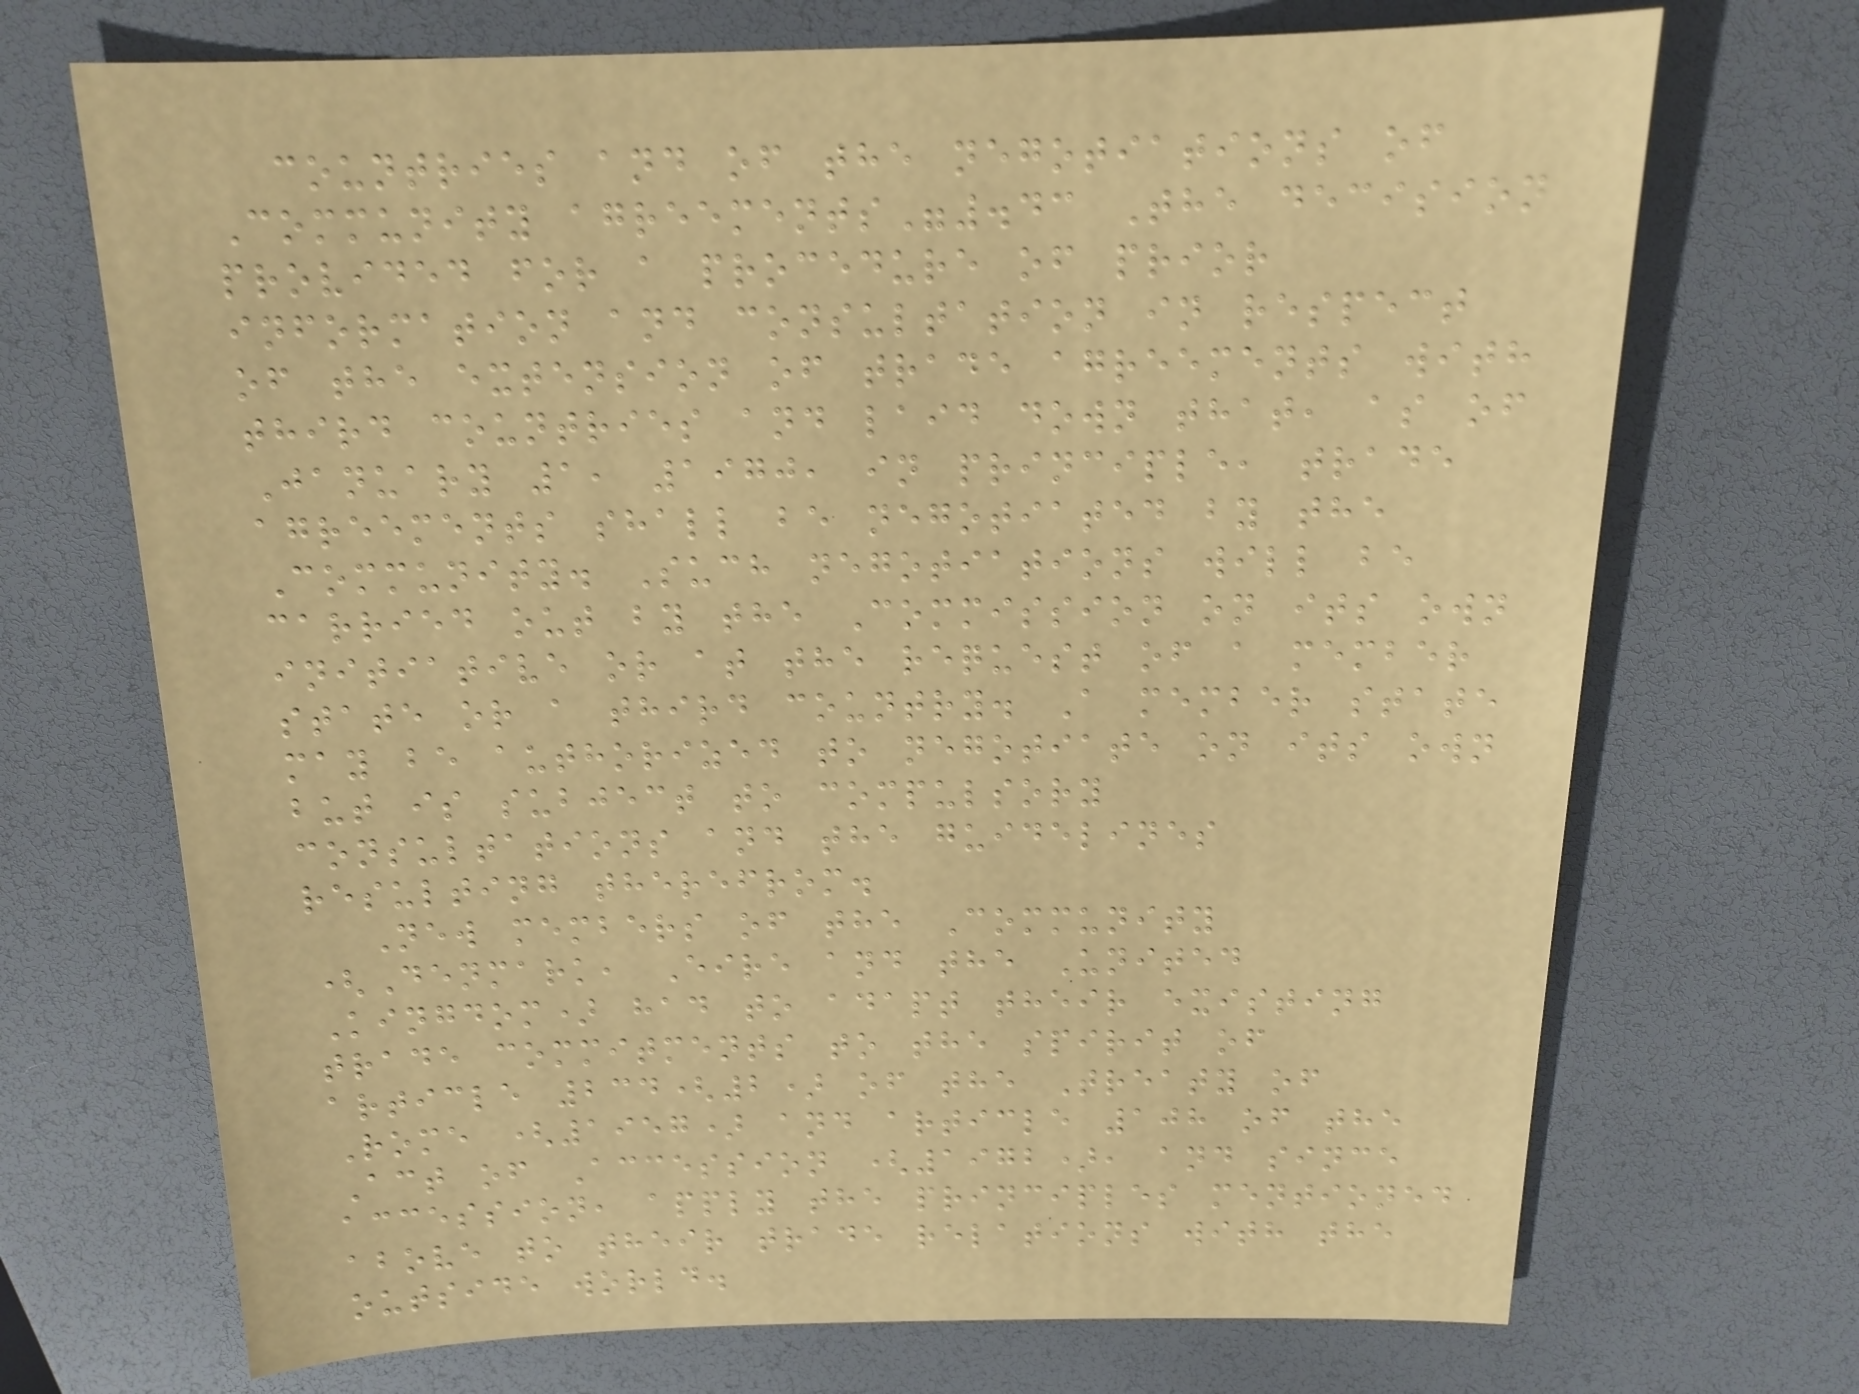countries and of the negotiations of
Community agreements".43 The decision
provided for a procedure of prior
information and consultation in respect
of the extension of trade agreements with
third countries and laid down that, as of
January 1, 1970, in principle, trade
agreements shall be negotiated by the
Community. Such negotiations will be
carried out by the Commission on its own
initiative or at the request of a member
state or a third country. A member state
may be authorized to negotiate on its own
but is subject to compulsory
consultations and the guidelines
resulting therefrom.
New members of the Community
(Denmark, Eire and the United
Kingdom) had to adapt their existing
trade commitments to the spirit of
article 234(2) of the Treaty of
Rome (1957) and article 108 of the
Act of Accession (1972), and since
accession, apply the principles mentioned
above to their trade relations with the
outside world.
